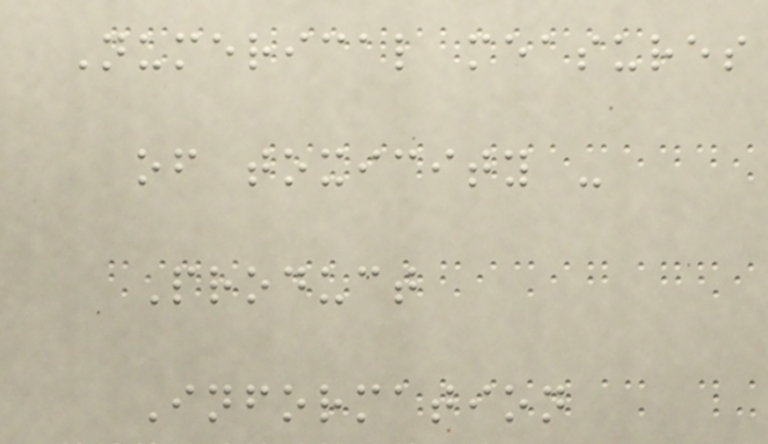Numerical measures
of toxicity -
Product
Information
